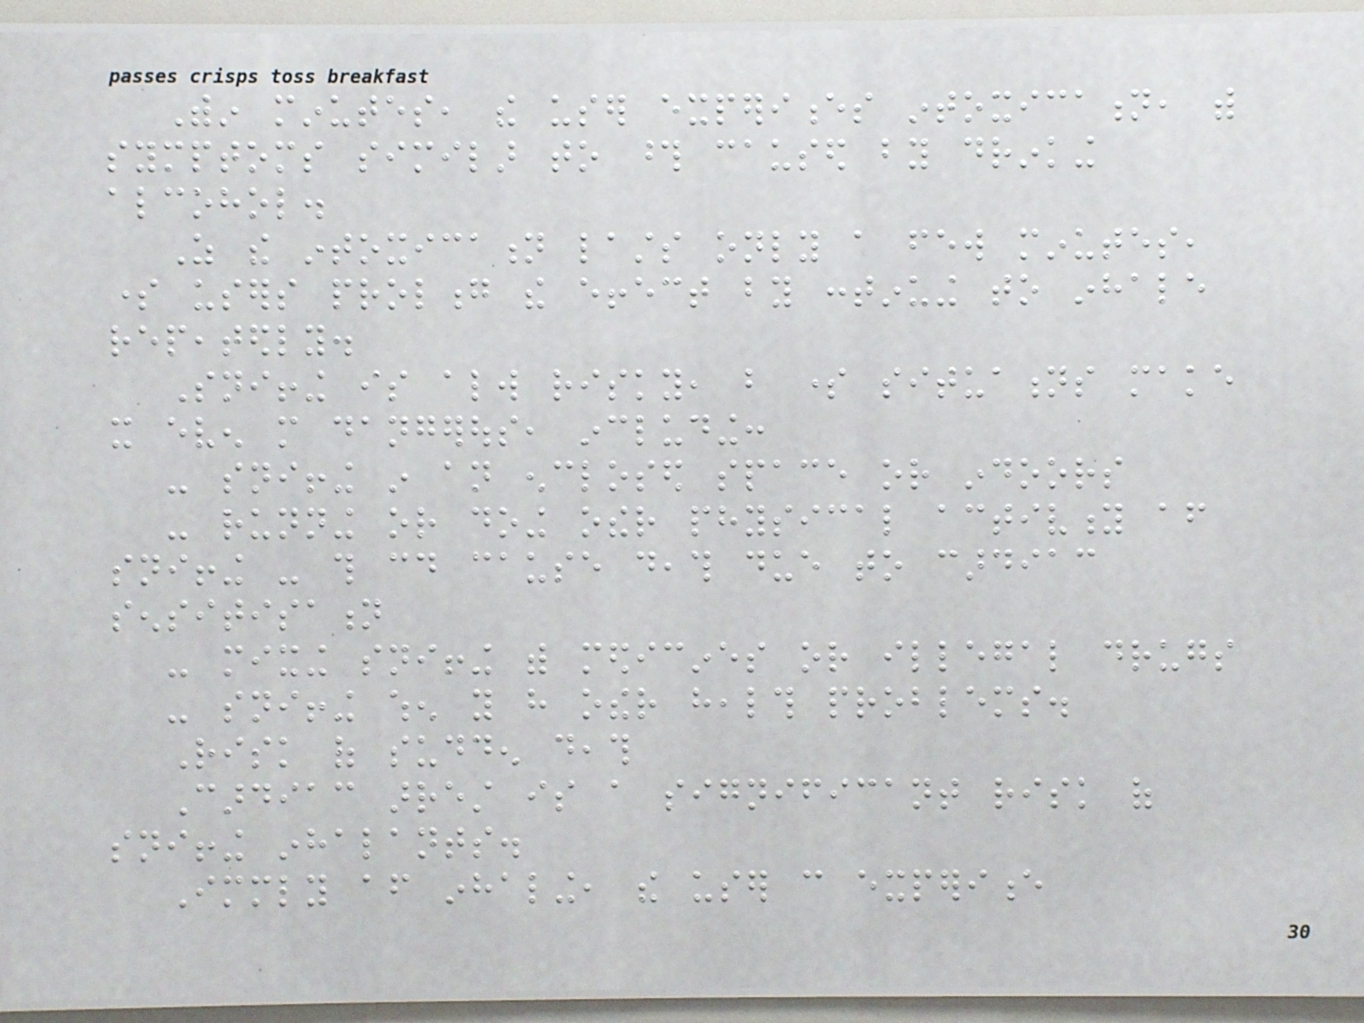Within minutes, the user experiences intoxication, with
symptoms similar to those caused by drinking
alcohol.
As the intoxication lasts only a few minutes,
some users prolong the effect by continuing to inhale
repeatedly.
Sniffing is always risky, but some situations make
it even more dangerous, including:
- sniffing in an enclosed space or indoors
- running or doing other physical activity after
sniffing - this could cause death due to cardiac
sensitisation
- mixing sniffing with medicines or illegal drugs
- sniffing when you have other health problems.
Risk of sudden death
Cardiac arrest is a significant risk of
sniffing inhalants.
Immediately after inhaling, the user can experience
